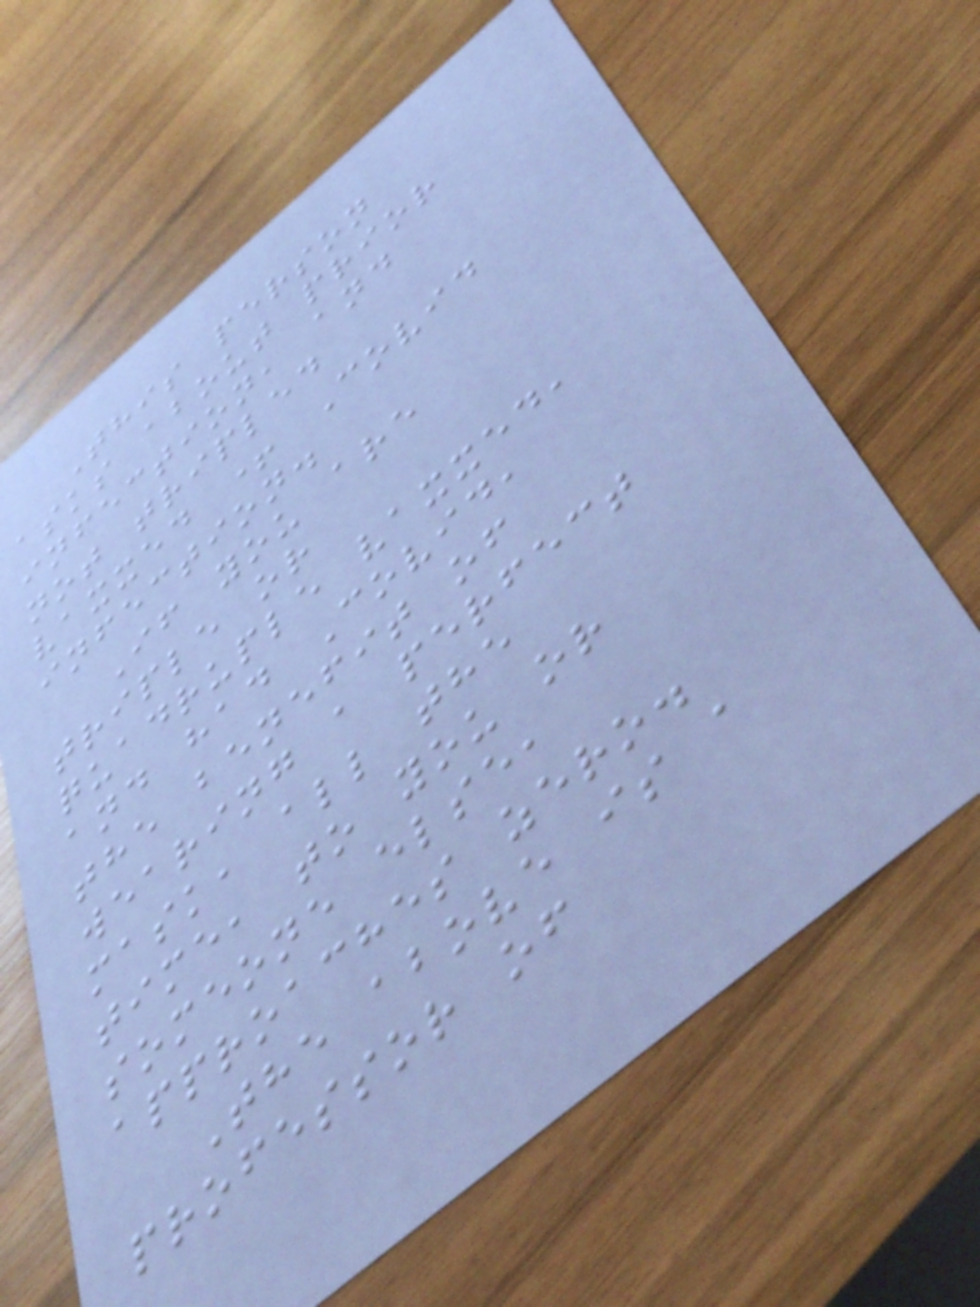This person
asks about prior
infection, and
not tripled
vaxxed + Covid
infection.
If you are
triple or
quadruple vaxxed,
and had Covid,
the benefit of
wearing a perfect
mask, all the
time, to you or
someone else,
approaches zero.
The above is a
professor of
